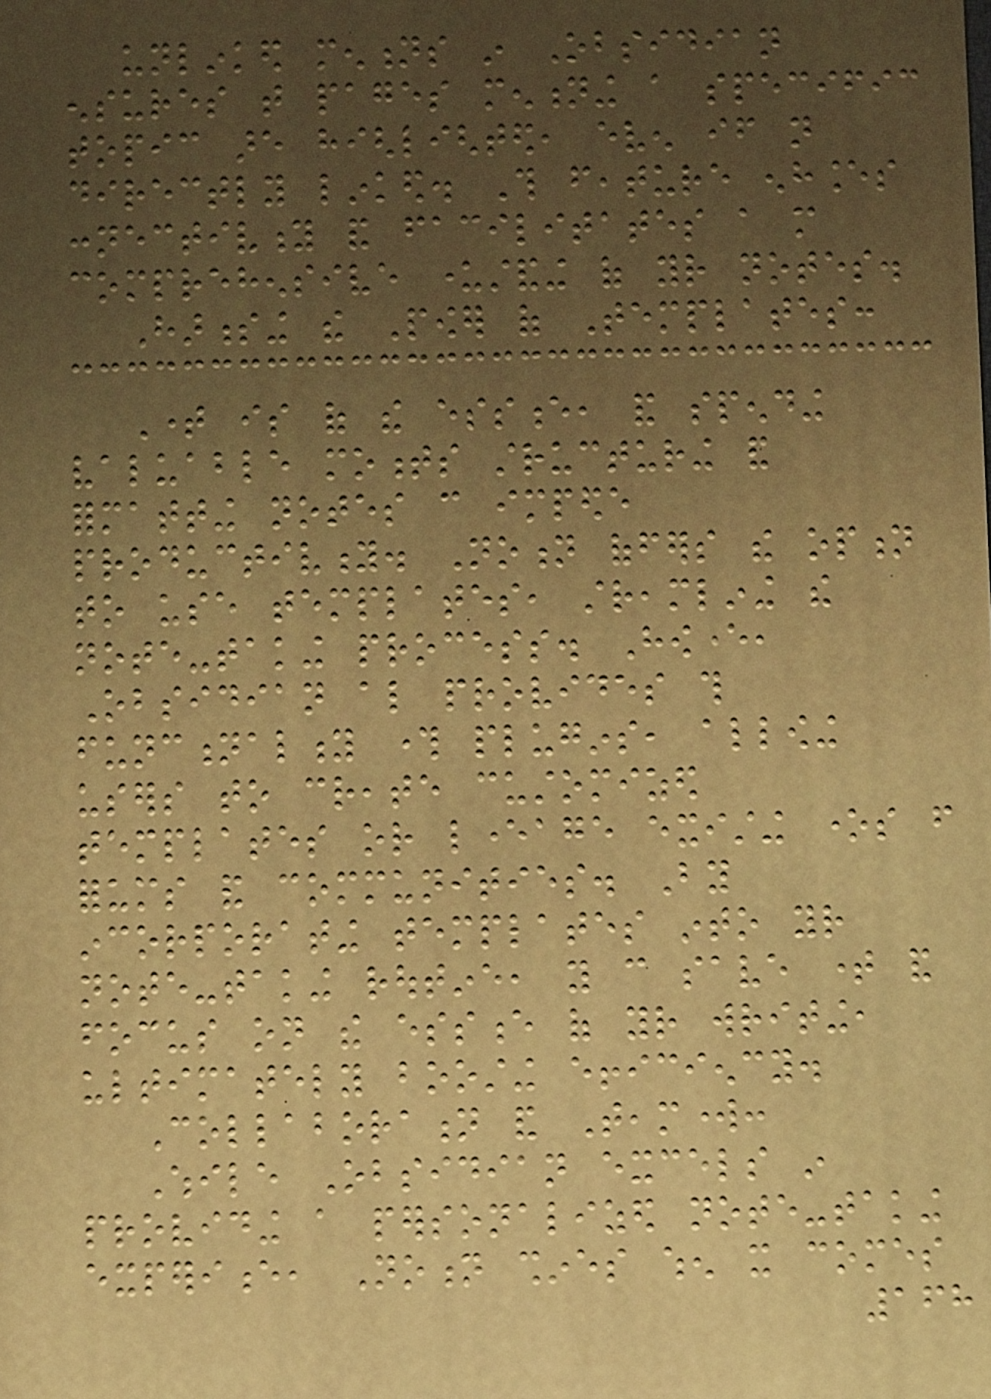unlinked mentions in Obsidian
ensures that pages mentioning a specific
topic are highlighted, even if not
directly linked. This feature enhances
connectivity and facilitates a more
comprehensive understanding of your notes.
Harnessing the Power of Templates:
Time is of the essence, and spending
valuable moments structuring and
formatting notes can impede
productivity. Notion offers the option
to use templates, streamlining the
note-taking process. However,
Obsidian also provides this
functionality through plugins, allowing
users to create customized
templates or leverage existing ones from
forums and communities. By
incorporating templates into your
note-taking routine, you can save time and
focus on the essence of your writing,
ultimately boosting efficiency.
Collaboration and Teamwork:
While Obsidian excels in
providing a personalized note-taking
experience, Notion shines when it comes
168
